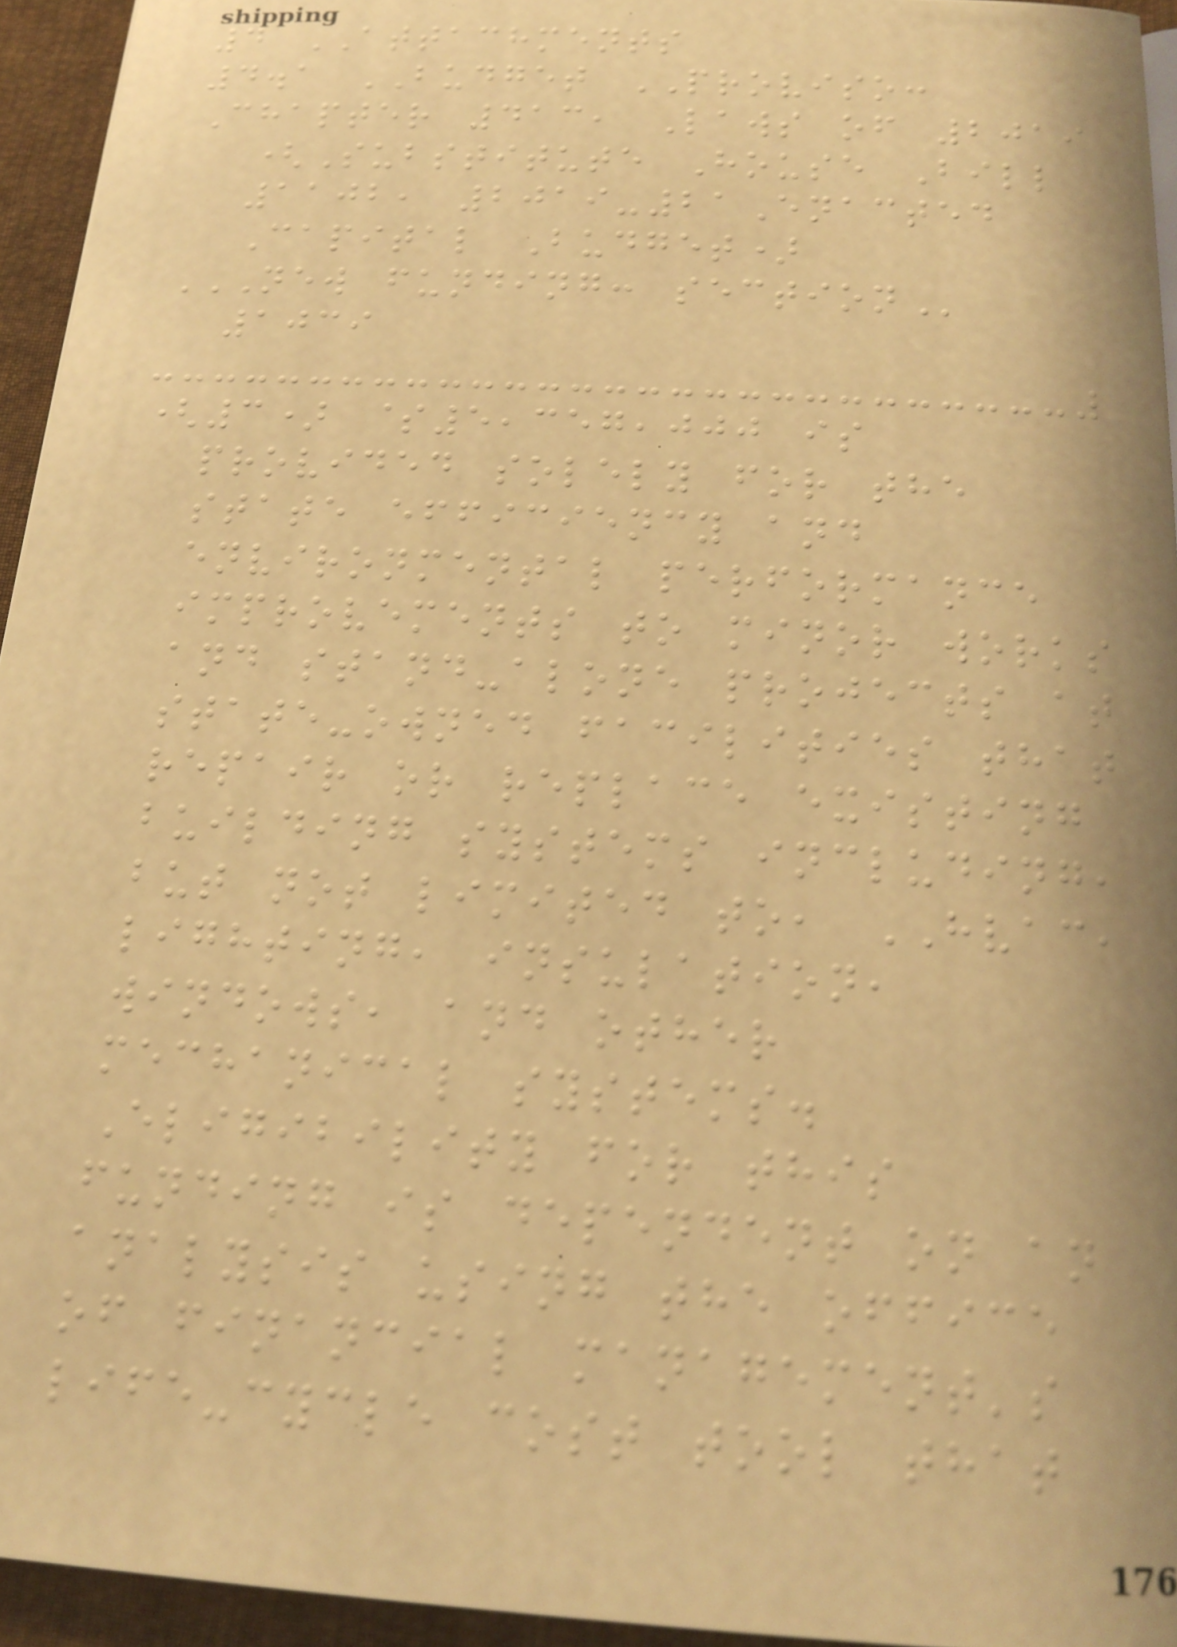4 ATTACHMENTS
4.1 BUDGET PROVISO:
Chapter 413, Laws of 2019
(Substitute House Bill
1102, 2019-21Enacted
Capital Budget)
NEW FUNDING: SECTION
1039
(3) $5,357,000 is
provided solely for the
state efficiency and
environmental performance
improvements to minor works
and stand-alone projects at
state-owned facilities that
repair or replace existing
building systems including,
but not limited to, HVAC,
lighting, insulation,
windows, and other
mechanical systems.
Eligibility for this
funding is dependent on an
analysis using the office
of financial management's
life-cycle cost tool that
